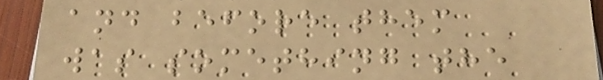and before them
was something the
